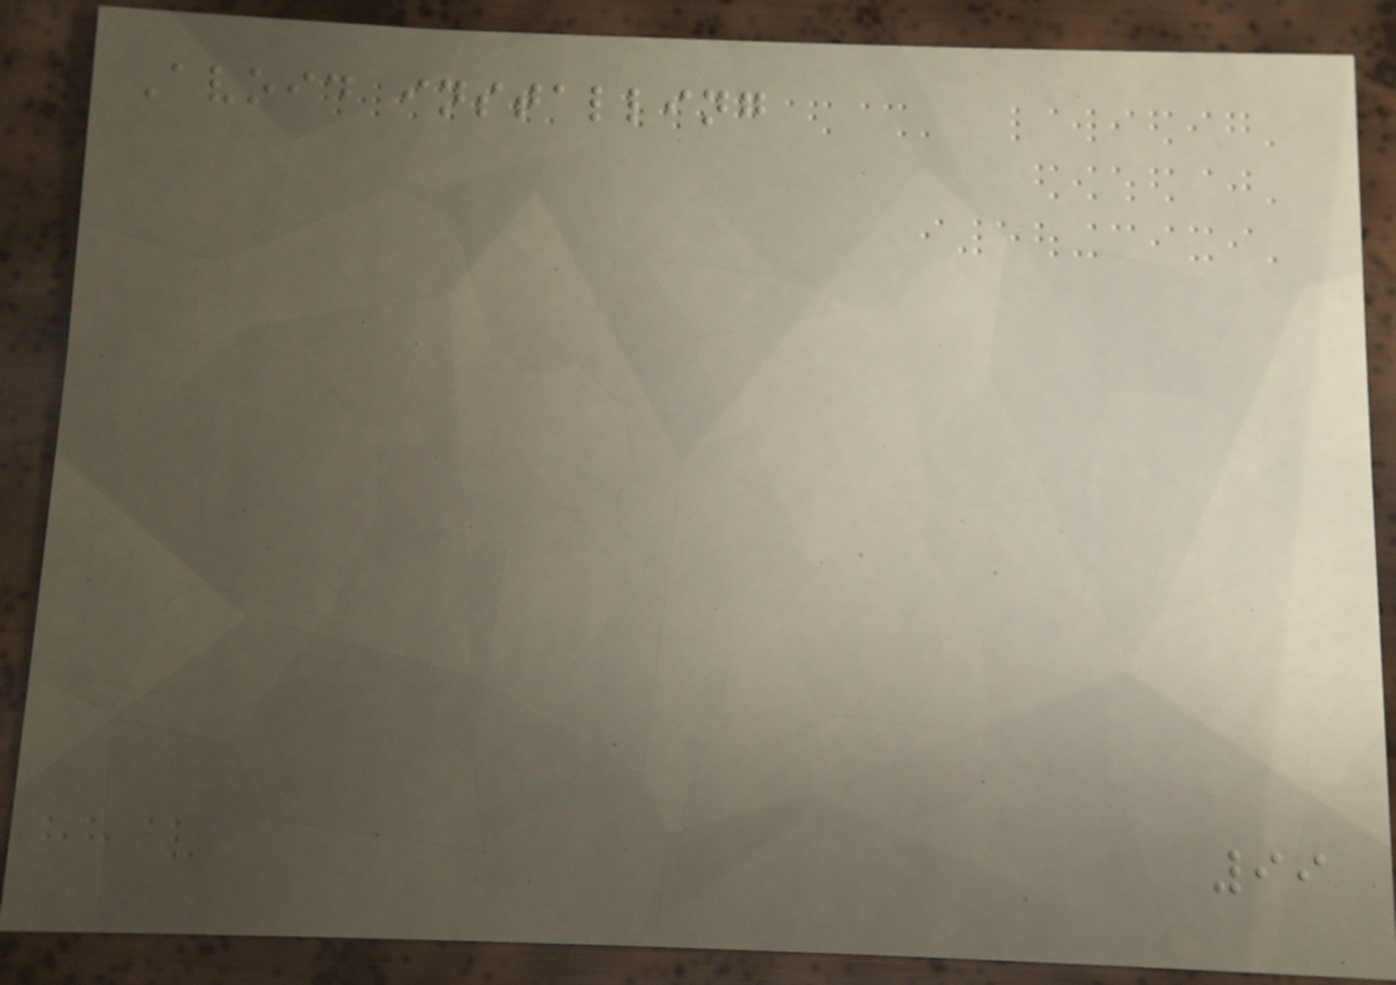Avoid installing
99
